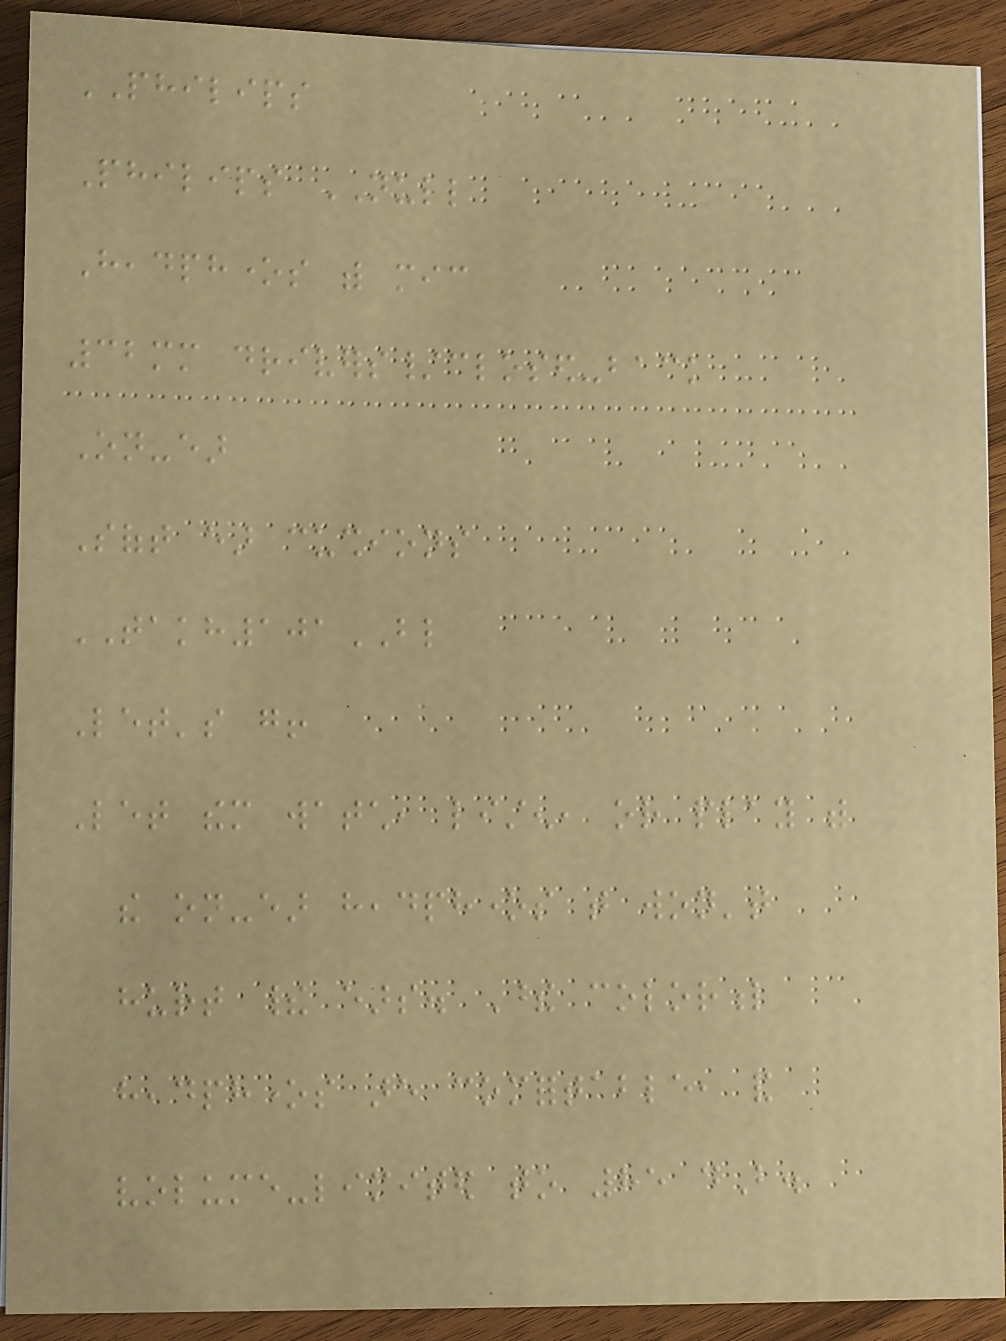PHILIPS
Philips NULL
Headphones with mic
32mm drivers/closed-back
On-ear
Soft ear cushions
TAKH101BL
Let's go!
Let them watch, listen, or play with
the on-ear headphones that won't
hurt their ears. These colorful
headphones are comfortable, and
volume-limited to 85 dB.
